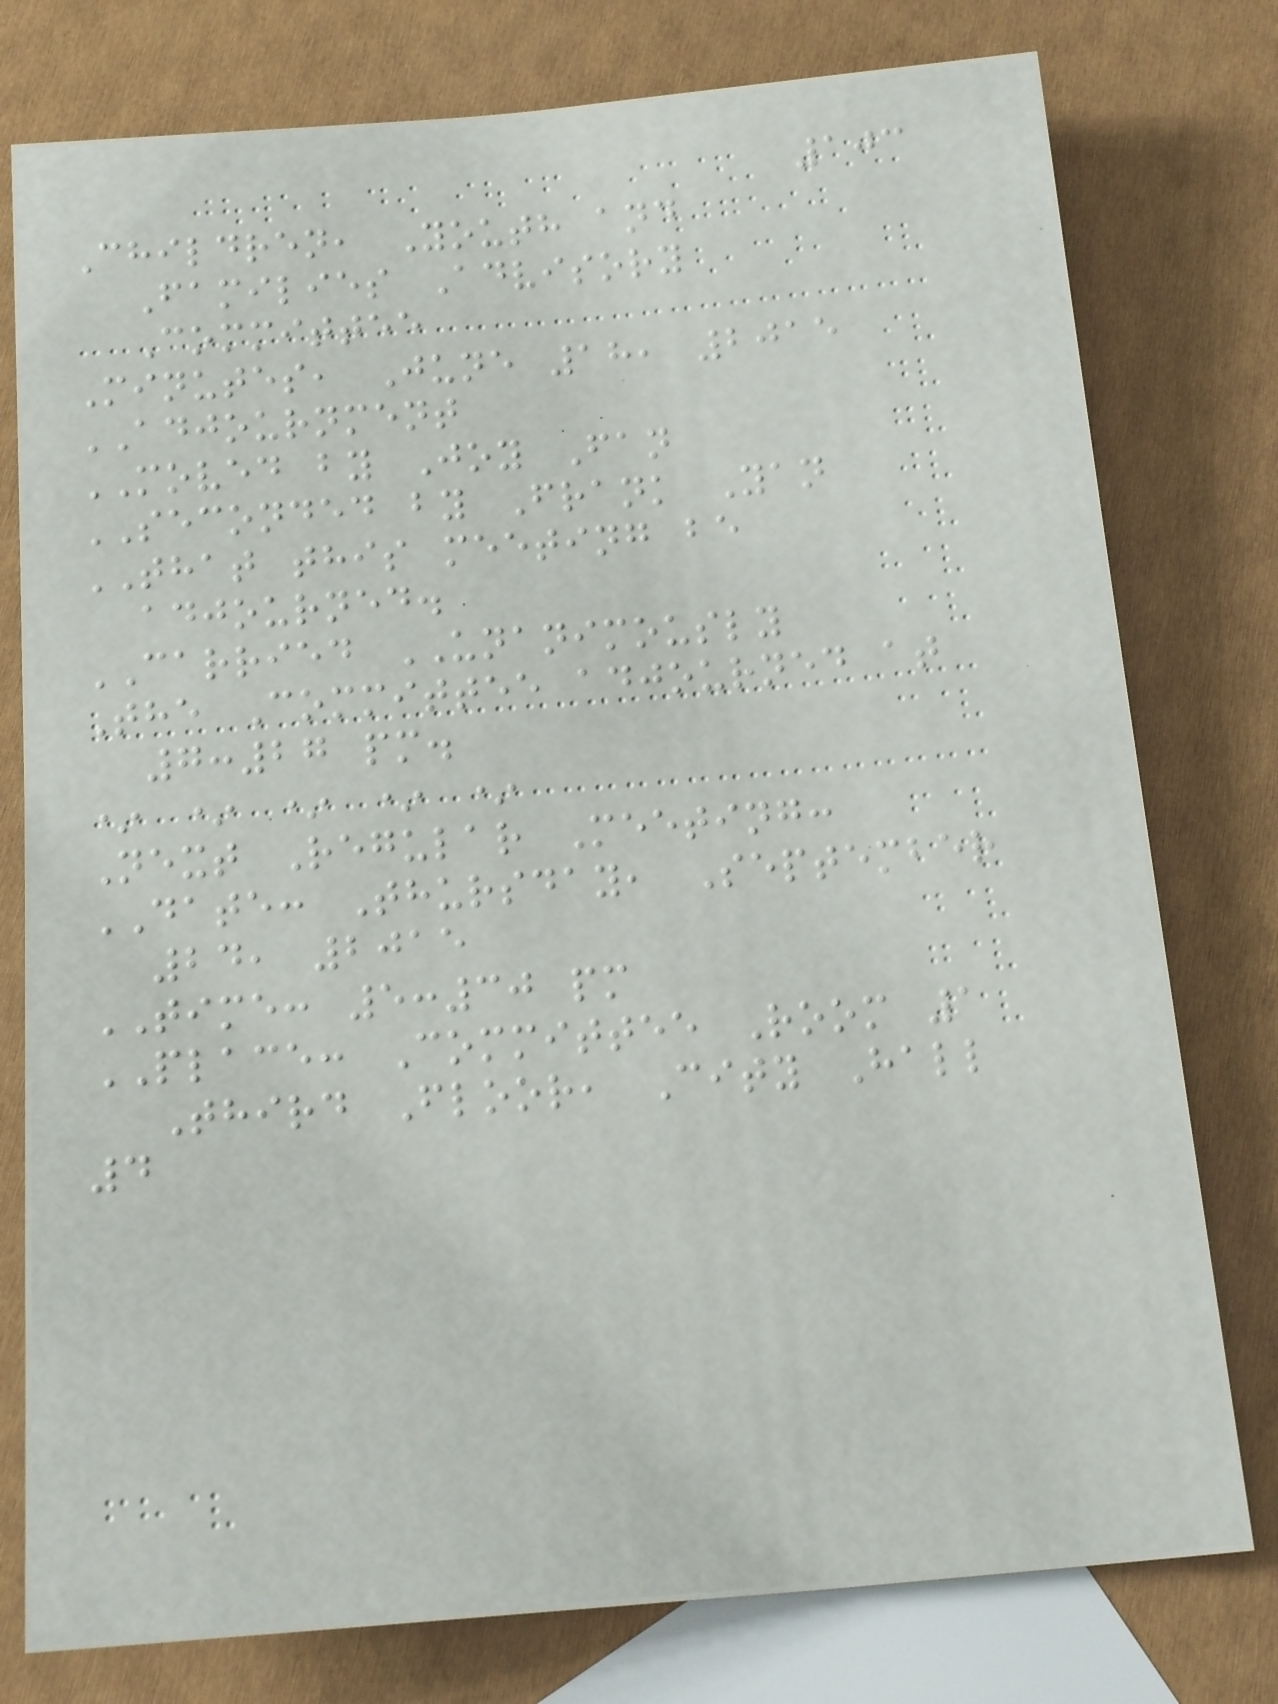103
Children, Youth and
Families Advisory
Committee
Minutes, June 18, 2015
ADJOURNMENT
MOVED by Joy Fan
SECONDED by Frank Yan
THAT this meeting be
adjourned.
CARRIED UNANIMOUSLY
The Committee adjourned at
7:27 pm.
* * * * *
Next Regular Meeting:
DATE: Thursday, September
24, 2015
TIME: 5:30 pm
PLACE: Committee Room 1
Third Floor, City Hall
4
